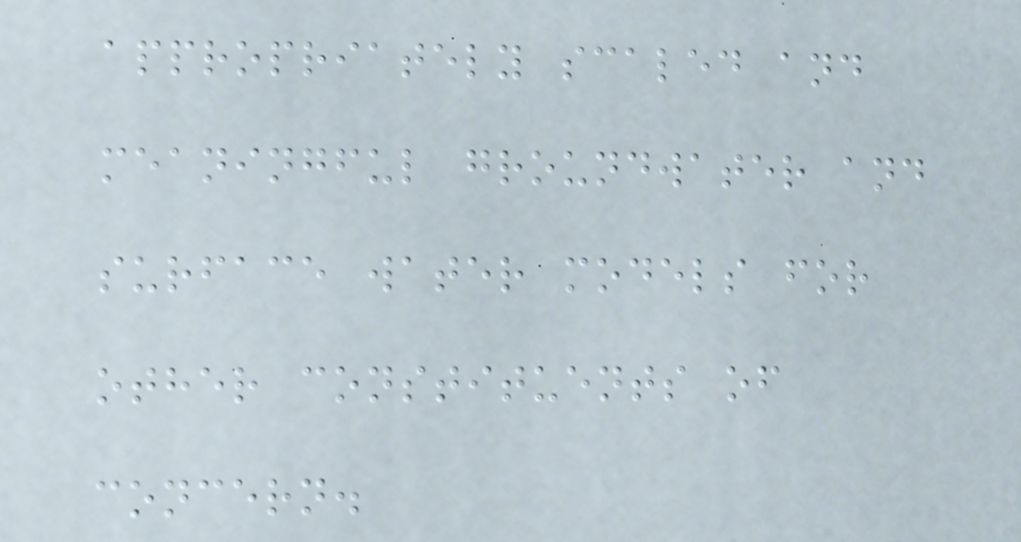appropriately scaled and
meaningful groundwater and
surface water models for
other constituents of
concern.
